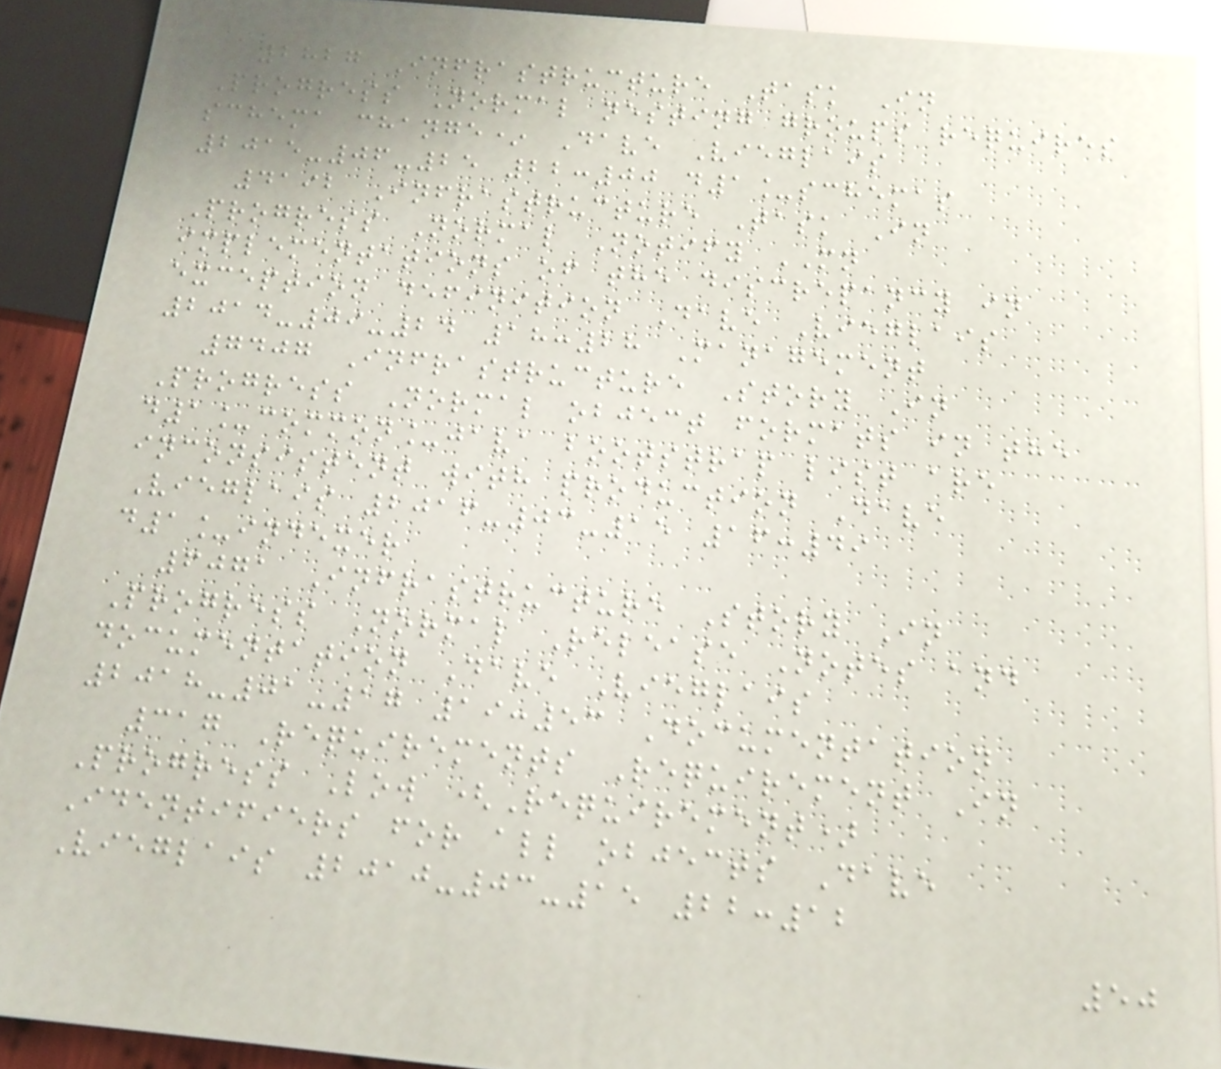2827 Infrastructure Task In
Progress Normal nesting groups requires
schema change* Dave Vieglais
2015-06-25 22:00 d1_schemas
4192 Infrastructure Task In
Progress Normal Notify MN
implementations of the discrepancy in
exception definition Dave Vieglais
2014-09-24 18:28 Management
7407 Infrastructure Story In
Progress Normal object formats in the
d1_common_java bootstrap list are
inconsistent with production Dave
Vieglais 2016-03-15 16:49
d1_indexer
6071 Infrastructure Story In
Progress Normal Release Notes and
documentation Dave Vieglais
2018-01-17 19:53 Documentation
317 Requirements Requirement In
Progress Low (Requirement)
Identifiers for all objects Dave
Vieglais 2010-03-15 22:12
50
